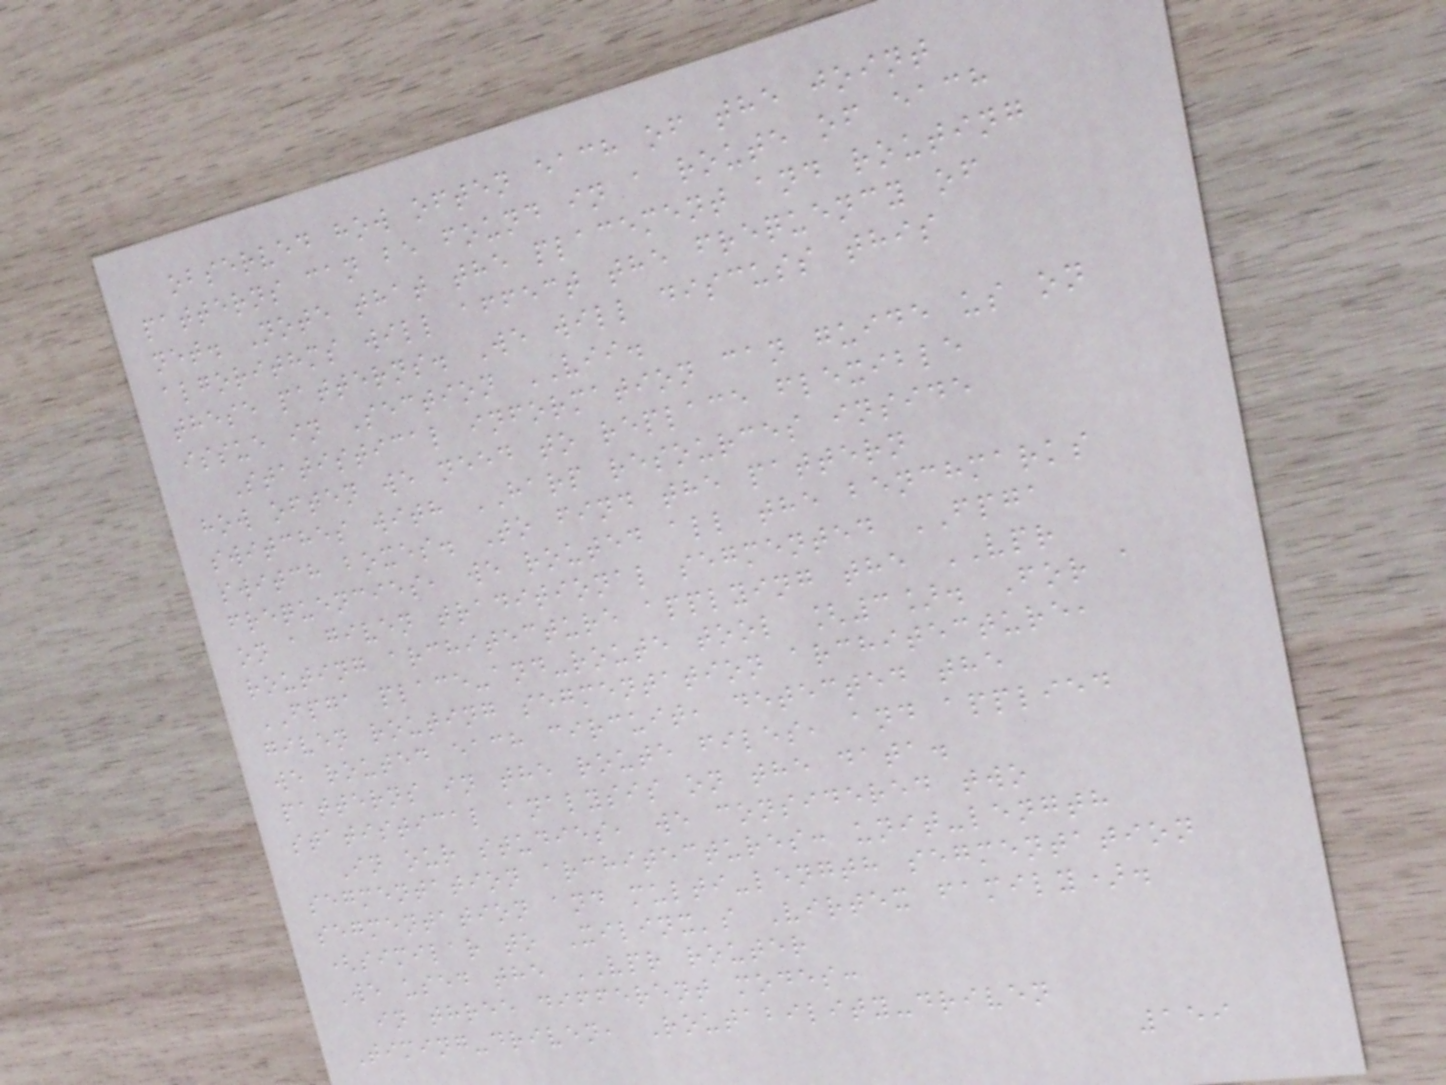observed how often each of the joint
patterns can be found in a route of each
net. Note that the placement and routing
algorithms will affect the frequency of
these patterns. We will discuss this
issue in Section VII.
Statistical information can guide us on
how often we need to replace flexible
switches with HARP resources inside
switch boxes. To find the pattern
frequencies, we routed all the benchmarks
on a given traditional segmented FPGA
routing architecture applying the VPR
FPGA place-and-route tool [3]. For a
given routing segmentation architecture,
we routed each circuit, detected the
patterns in the route files, and applied
statistical analysis on the data.
In our studies, we considered two
segmentation architectures: unit-length
segmentation and multi-length segmentation
(similar to Xilinx's Virtex family).
We used the VPR router
in three different modes:
Timing-driven, Routability-driven
159
